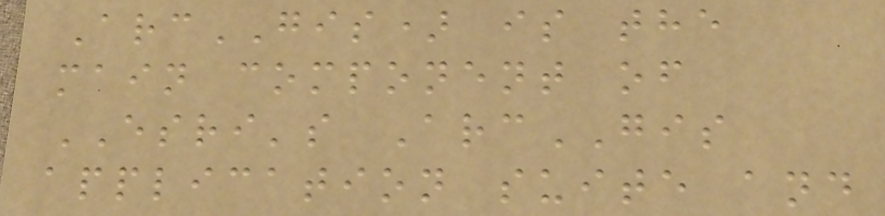ArcGIS) is the
main component of
ESRI's ArcGIS
application suite and
